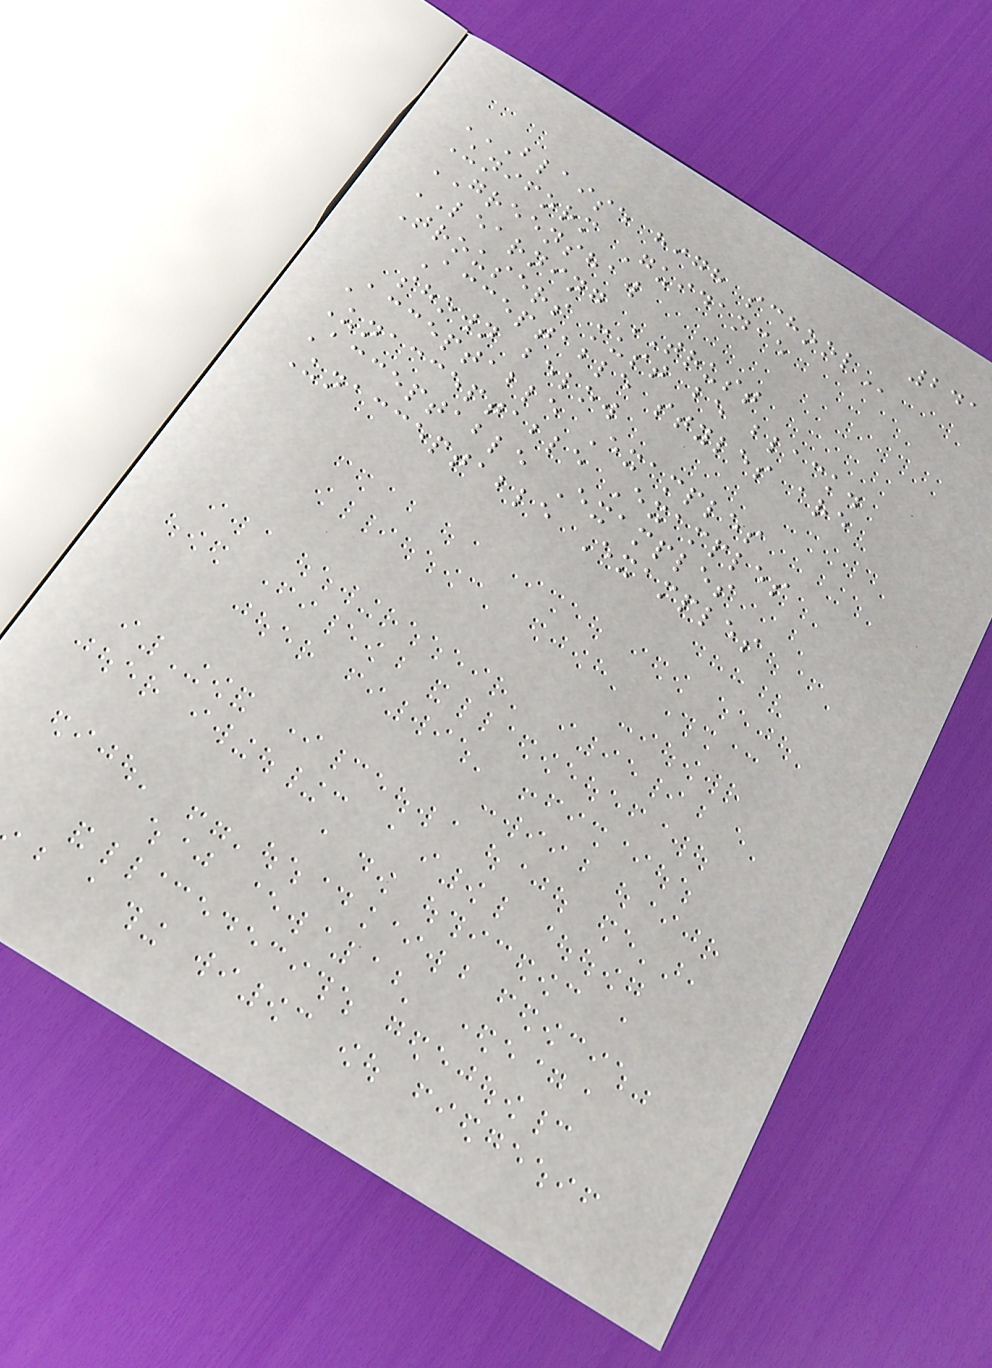241
BLAISE HIGH SCHOOL
Uniform Guidance
GREENSHAW
LEARNING TRUST
Trousers must be black.
Acceptable styles are
shown below
Acceptable Examples
Unacceptable Examples
Acceptable Examples
Unacceptable Examples
